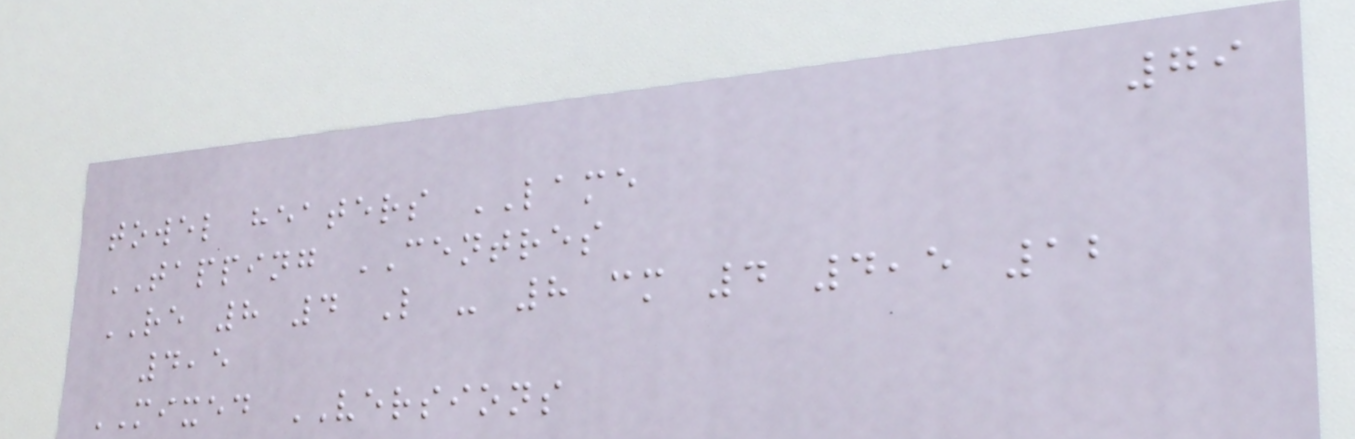79
towel heaters LAME
TAPPING CENTRES
RE 8 4 L - 8 cm 4 4,5 12
4,5
MIXED VERSIONS
